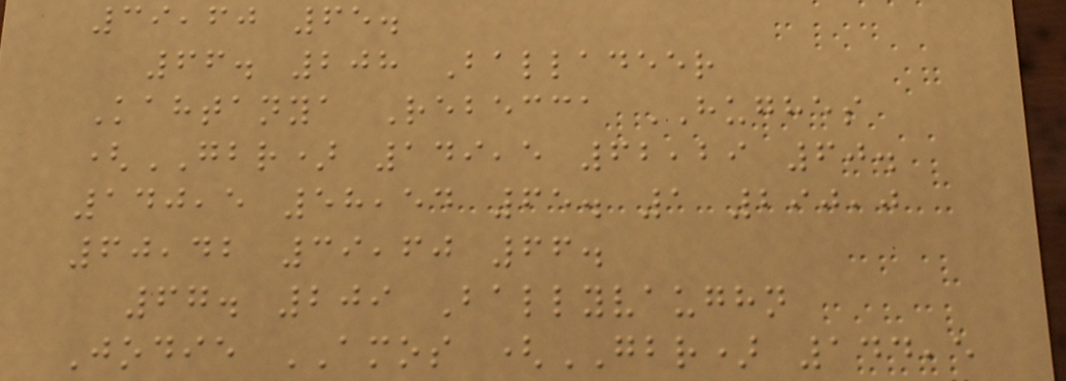39,60 65.
66. 208 Balladeer
Kahtanya Rebecca HUGHES
(GBR) 149,5 62,29 60.
140,5 58,54 65. 1 290,0
60,42 39,60 66.
67. 209 Ballyvaughn
Jodie AMOS (GBR) 144,5
